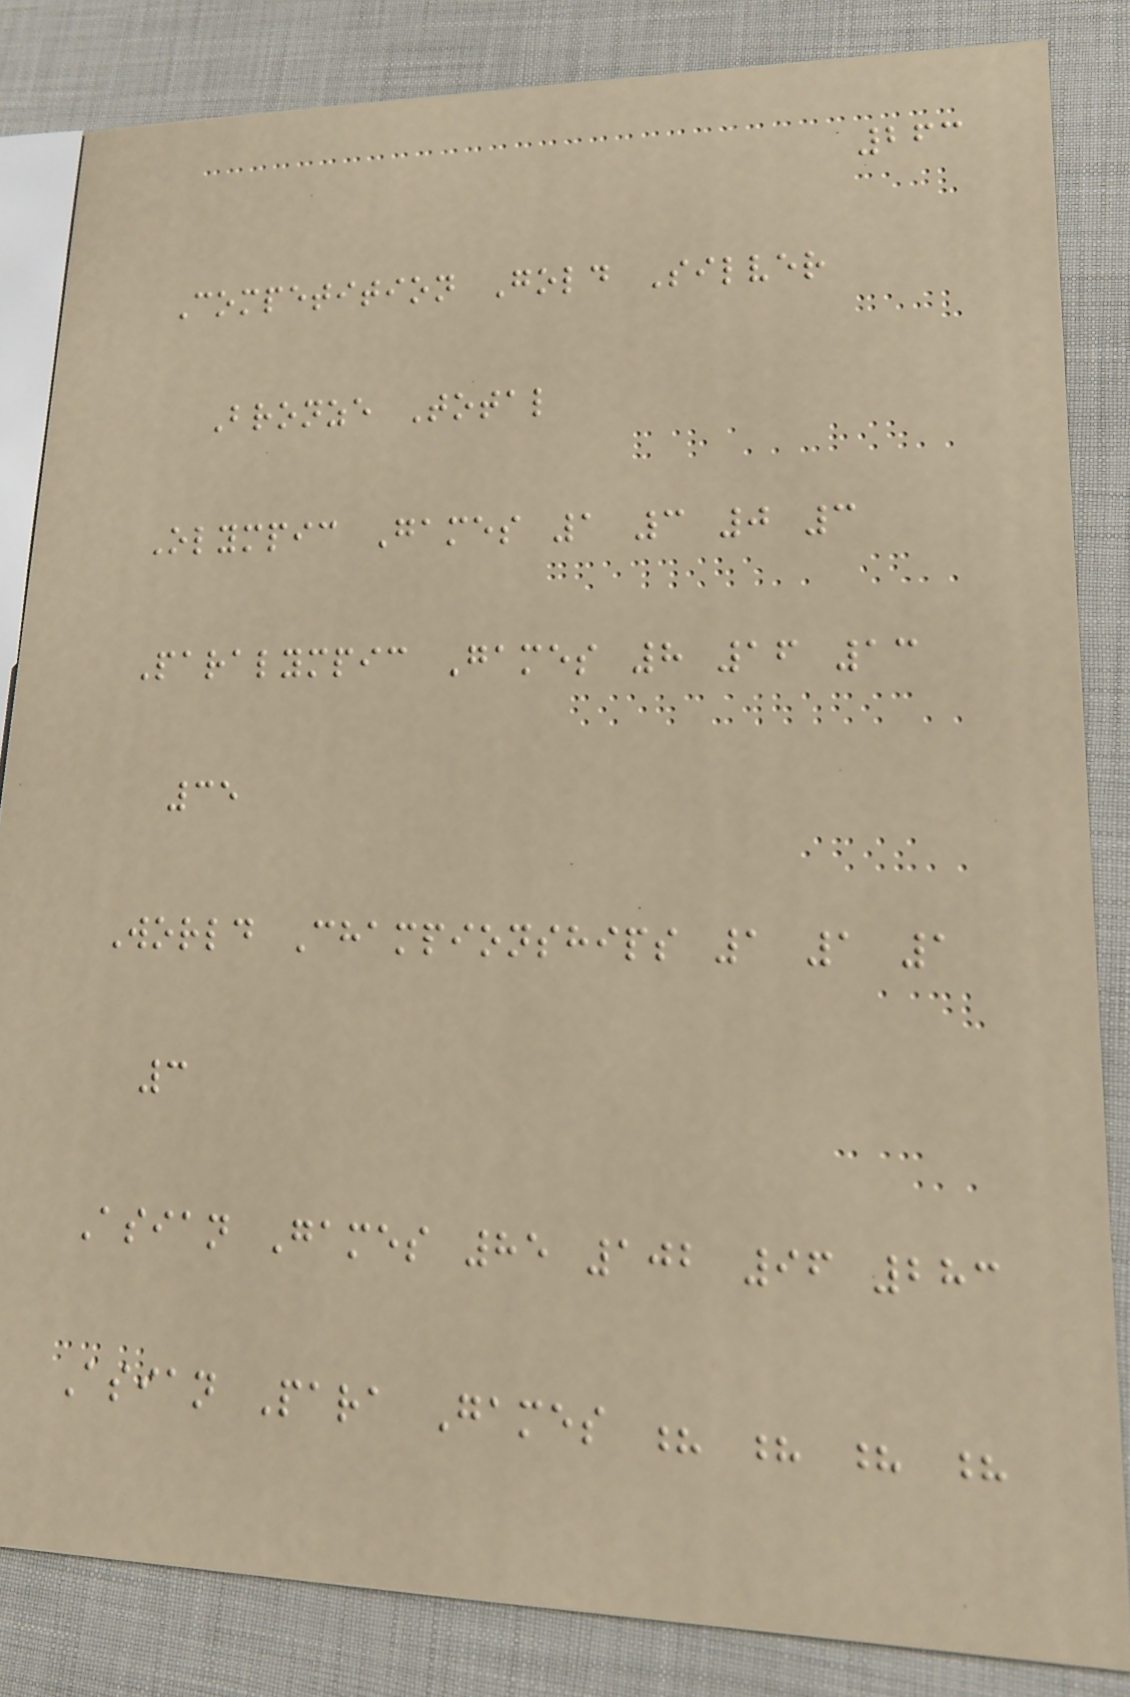263
Competition Gold Silver
Bronze Total
Olympic Games 1 3 0 3
Paralympic Games 8 16 13
35
World Championships 1 1 1
3
Asian Games 85 102 96 283
Asian Para Games ? ? ? ?
